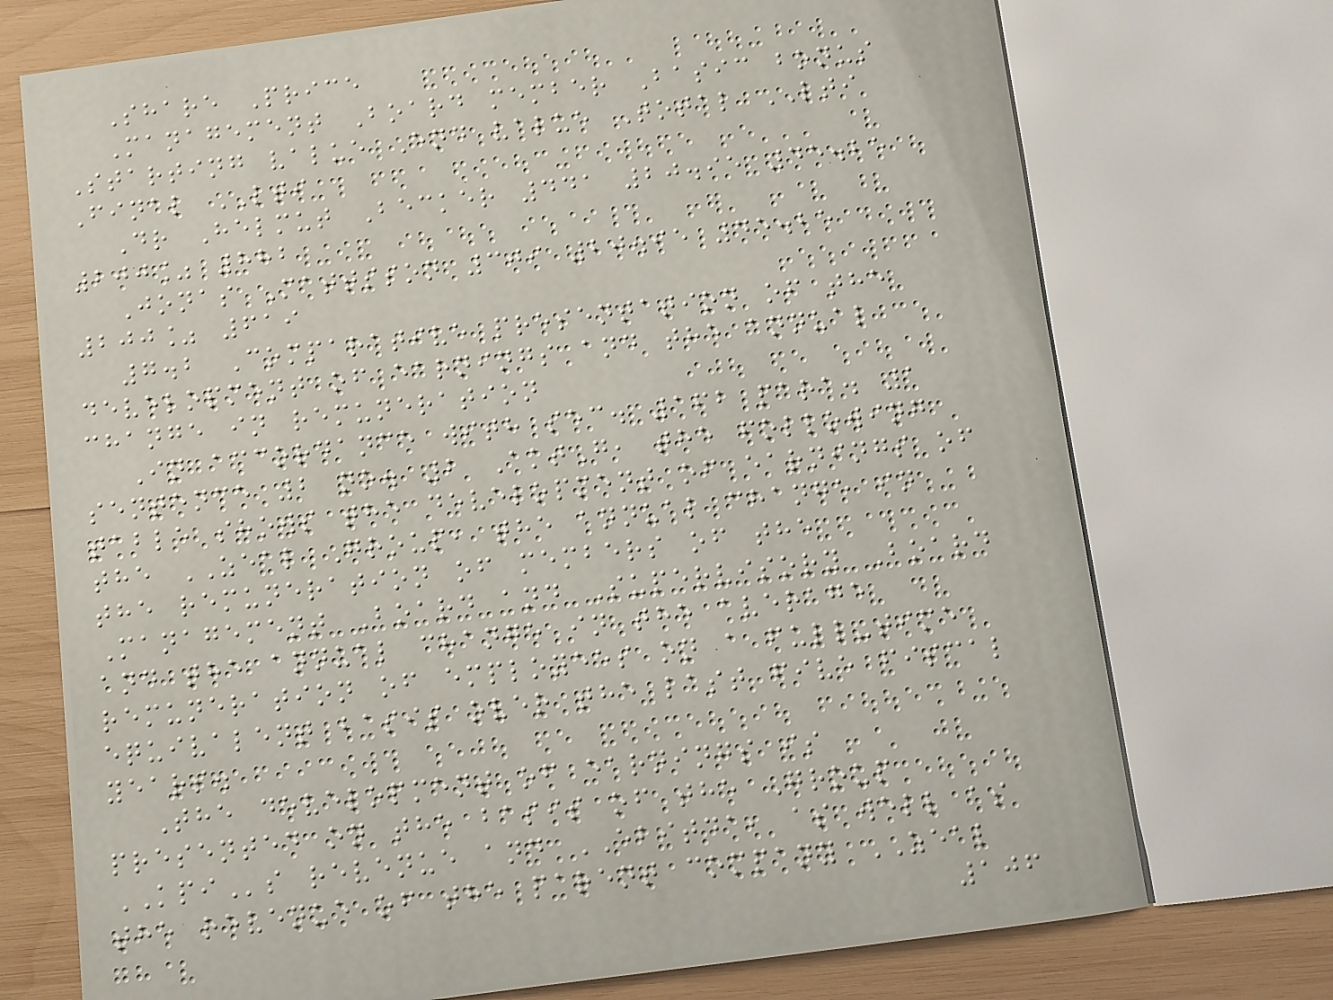Share Price
Management Board member Basic bonus
Starting value End value Total LTI
Final LTI
Dr Helmut Becker 441 20.95 45.25
200% 882
Jonas Mattsson 309 20.95 45.25
200% 619
7.2 Comparative presentation of the
development of earnings and the annual
change in remuneration
In accordance with sec. 162 para. 1
sentence 2 no. 2 AktG, the following
table shows the development of earnings of
the ZEAL Group, the annual change in
the remuneration of members of the
Management Board and Supervisory Board
and the annual change in the average
remuneration of employees on a full-time
equivalent basis over the last five fiscal
years.
The development of earnings is
presented on the basis of the Group
KPIs revenue and EBITDA, as well as
the revenue of the parent company ZEAL
106
